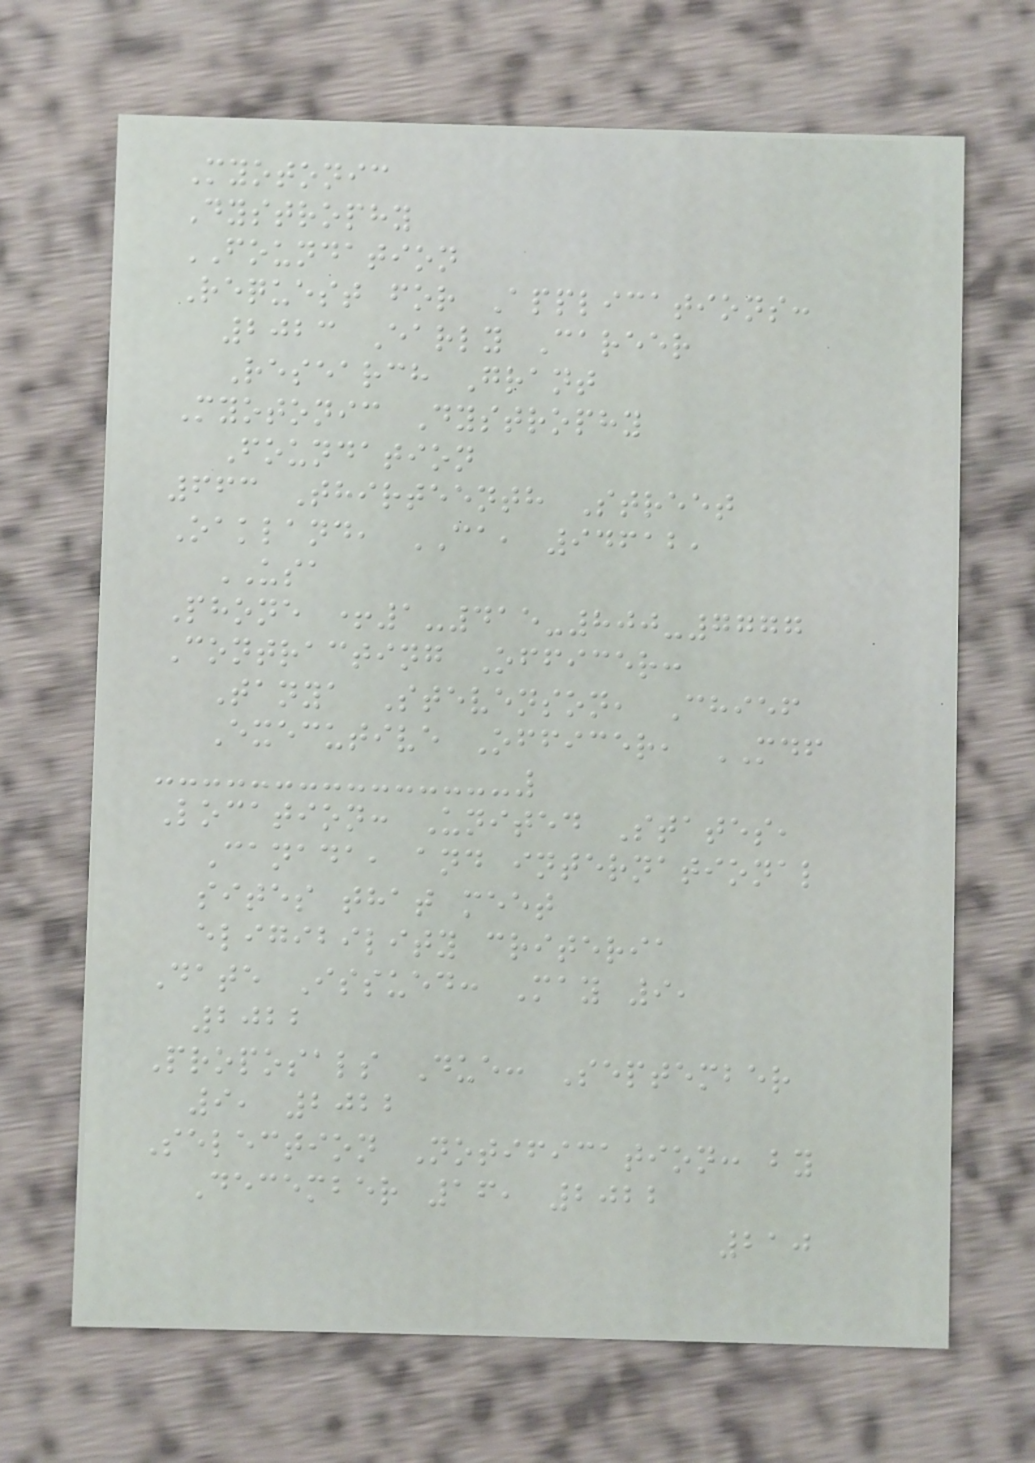Myotonic
Dystrophy
FOUNDATION
Request for Applications:
2023 Early Career
Research Grant
Myotonic Dystrophy
Foundation
663 Thirteenth Street
Oakland, CA, 94612,
USA
Phone +1-415-800-7777
Contracting Officer:
Tanya Stevenson, Chief
Executive Officer, MDF
Location: United States,
Canada, and international
sites that meet
eligibility criteria
Date Issued: May 9,
2022
Proposals Due: September
9, 2022
Selection Notification: by
December 16, 2022
210
